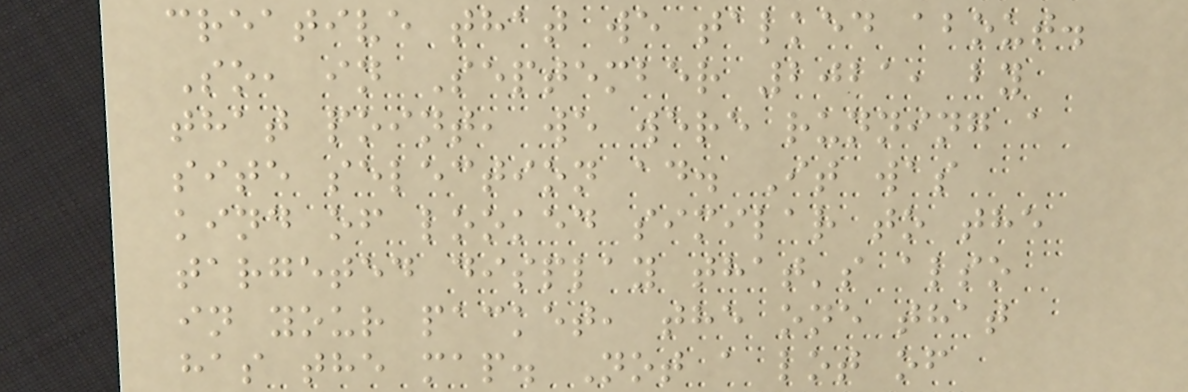creative that we talked about.
So, in September 2021, by
that point, we were running a
site selection ad. It was
kind of looked similar to the
targeted display that's also
in your packet, the one that
has the map. Not a lot of
